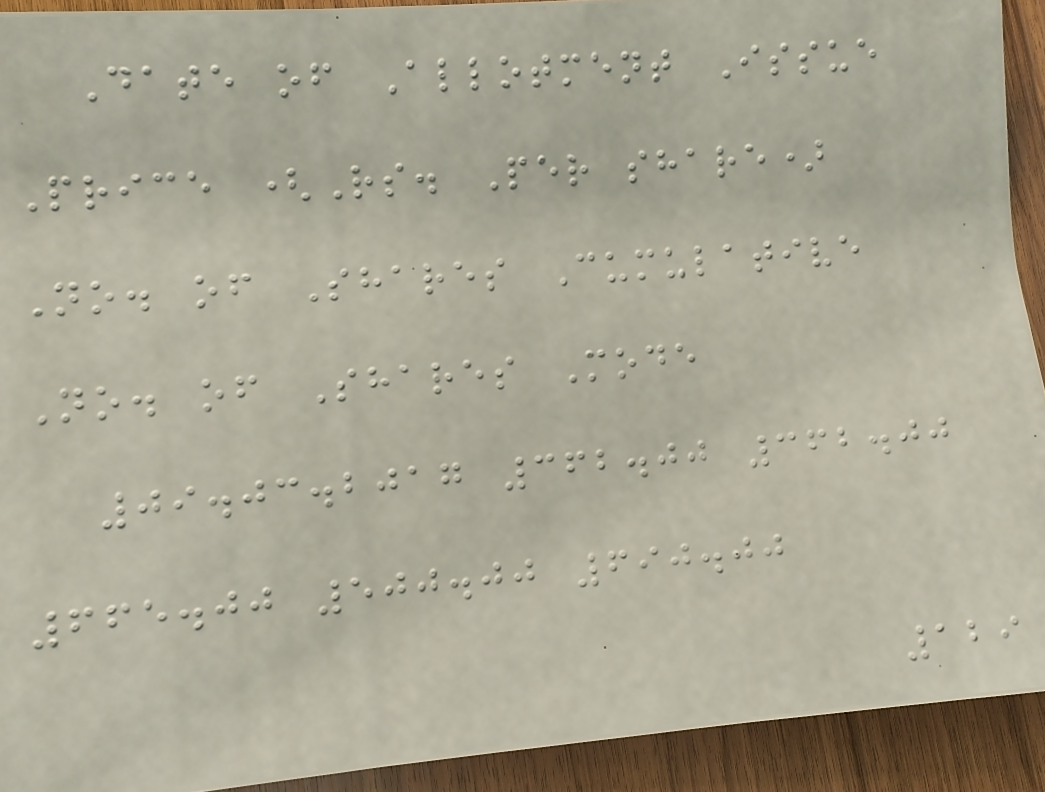Date of Allotment Issue
Price (Rs. Per share)
No. of Shares Cumulative
No. of Shares Mode
09.03.2017 362.00 362.00
665.00 500.00 690.00
129
